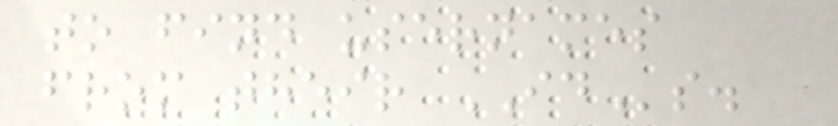to find usernames
from their IDs.
